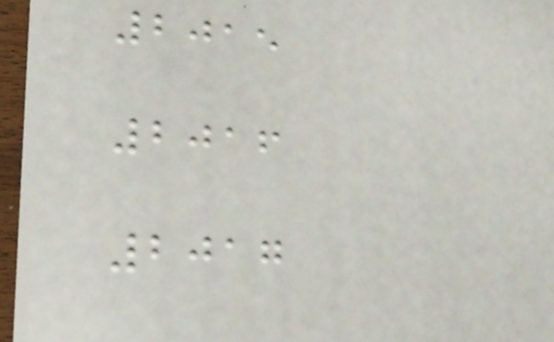2015
2016
2017
